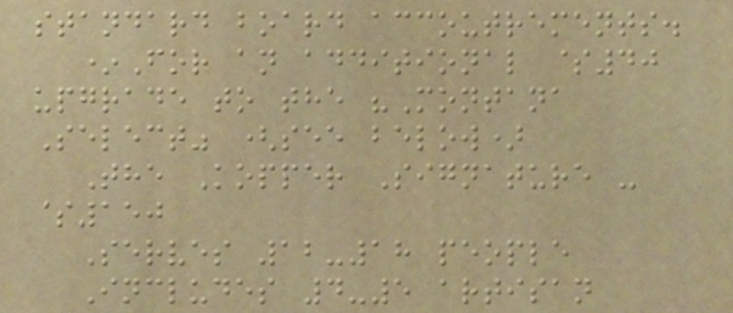standard board accoutrements.
*For an additional $40
upgrade to the "Montana
Select" (see below)
The Kopper Signature -
$150
Serves 12-18 people
Includes 4-5 artisan
